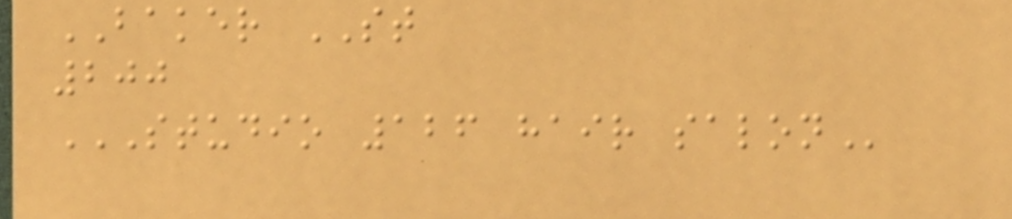BAKER ST
200
STUDIO 126 HAIR SALON
